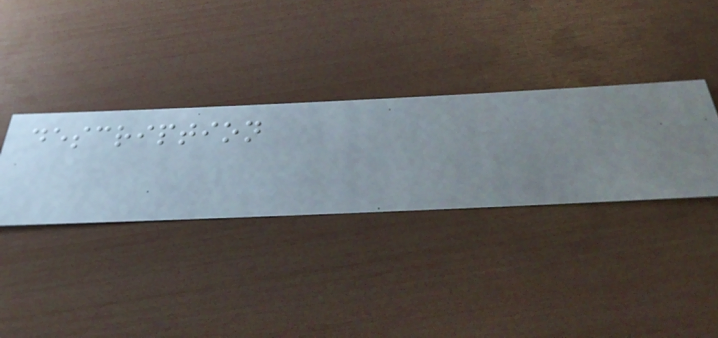description
